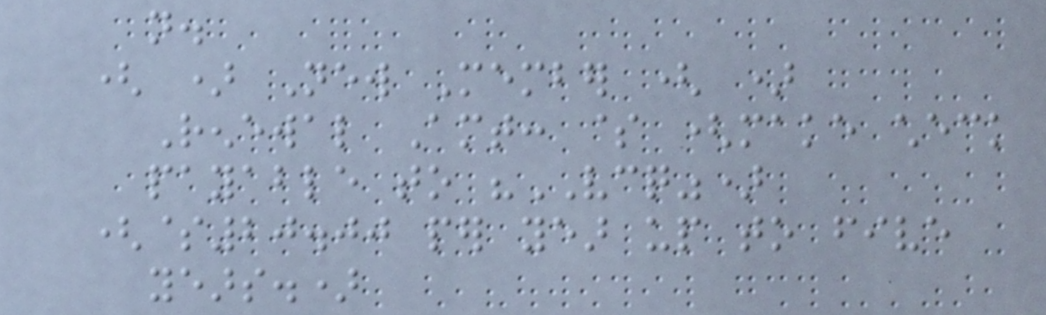not.
( ) New Member ( )
Renewal Amt: $ (make check
payable to "VCQ")
($20.00 per year up to five
years.)
